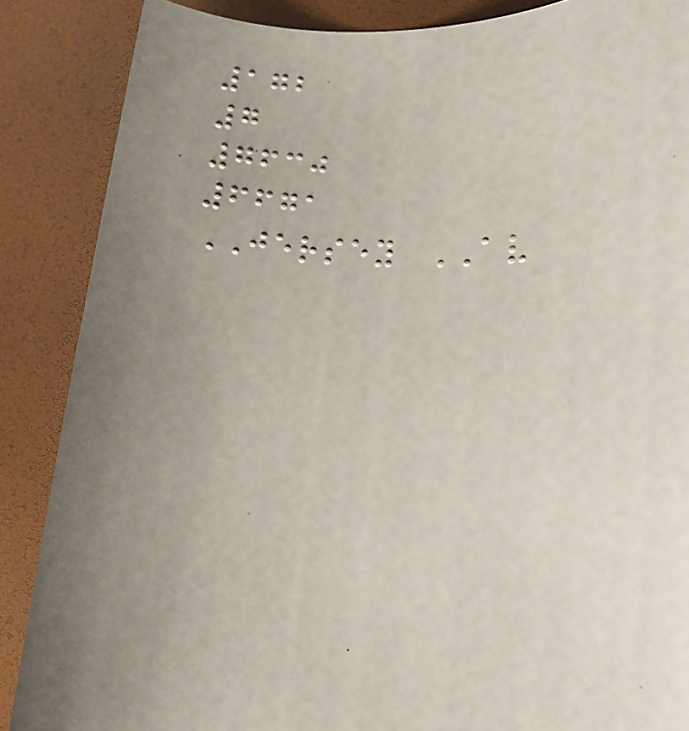172
7
7630
6671
JERSEY AV
